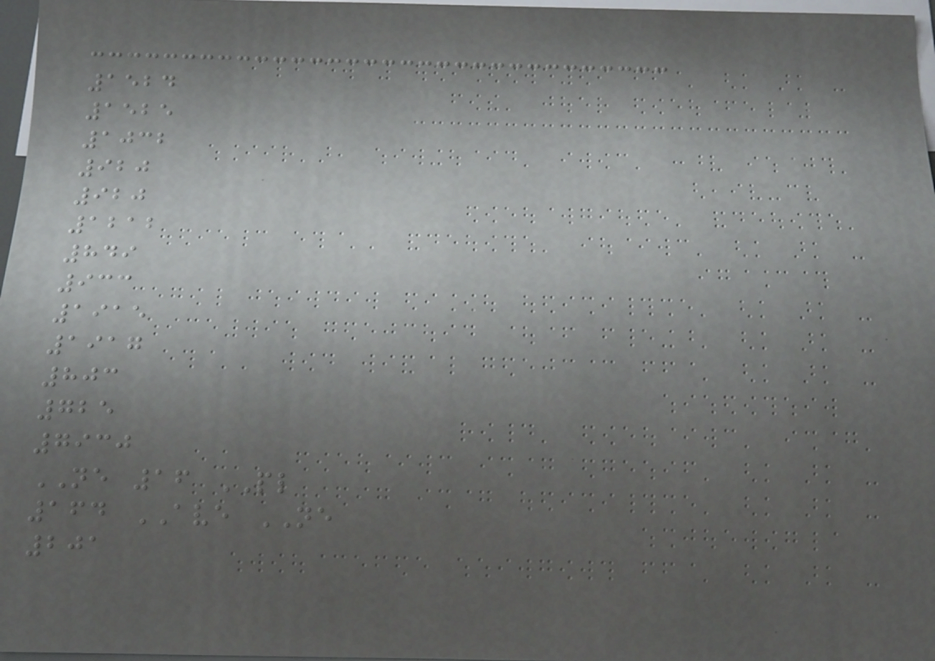1524
1525
1032
920
920
1212
849
933
1915
1917
803
725
7930
NE 16 PL
164 AVE NE
201
